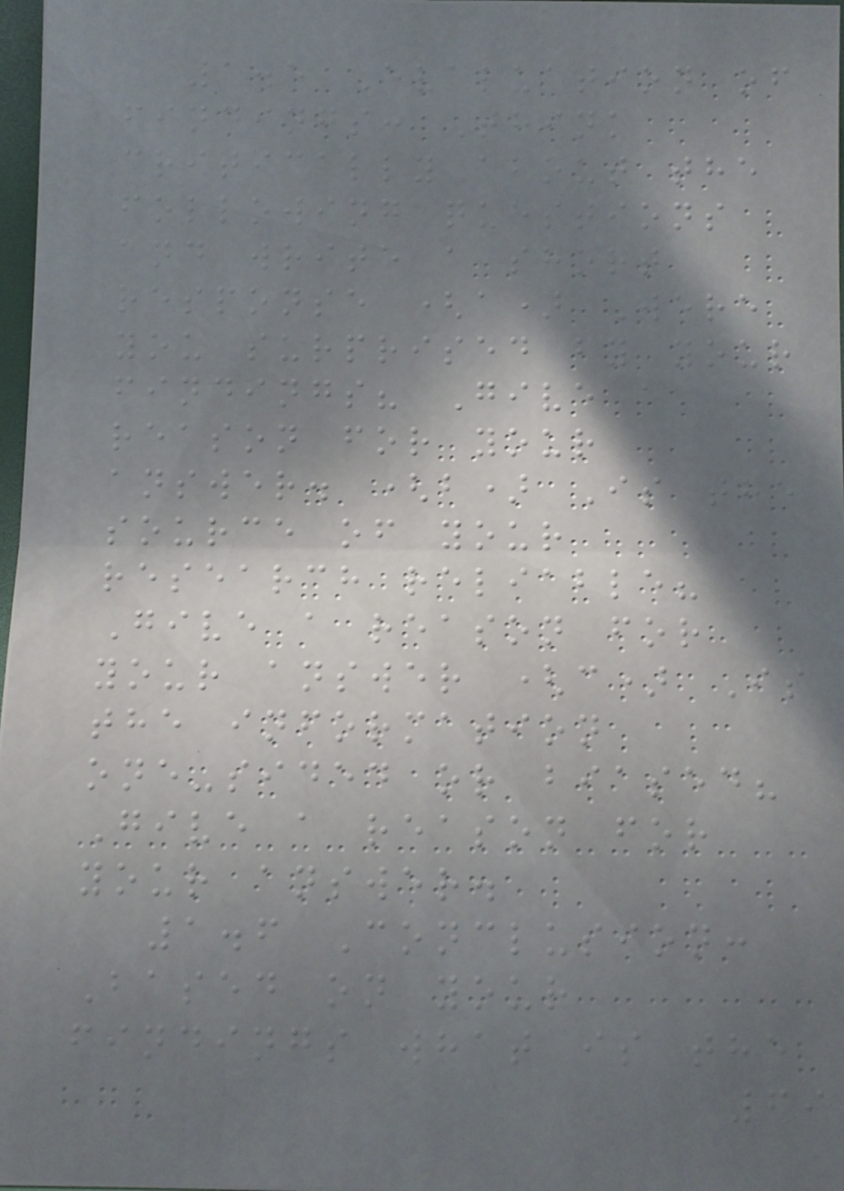1.5 Evaluation of
findings: Think
critically about the
following questions
and write a short
response (a) Were
you surprised by your
findings? Give a
reason for your
answer. (b) Is the
source of your
research reliable?
Give a reason for
your answer (c) Is
the information
one-sided or biased?
Give a reason for
your answer.
1.6 Conclusion:
Based on your
findings what is the
69
